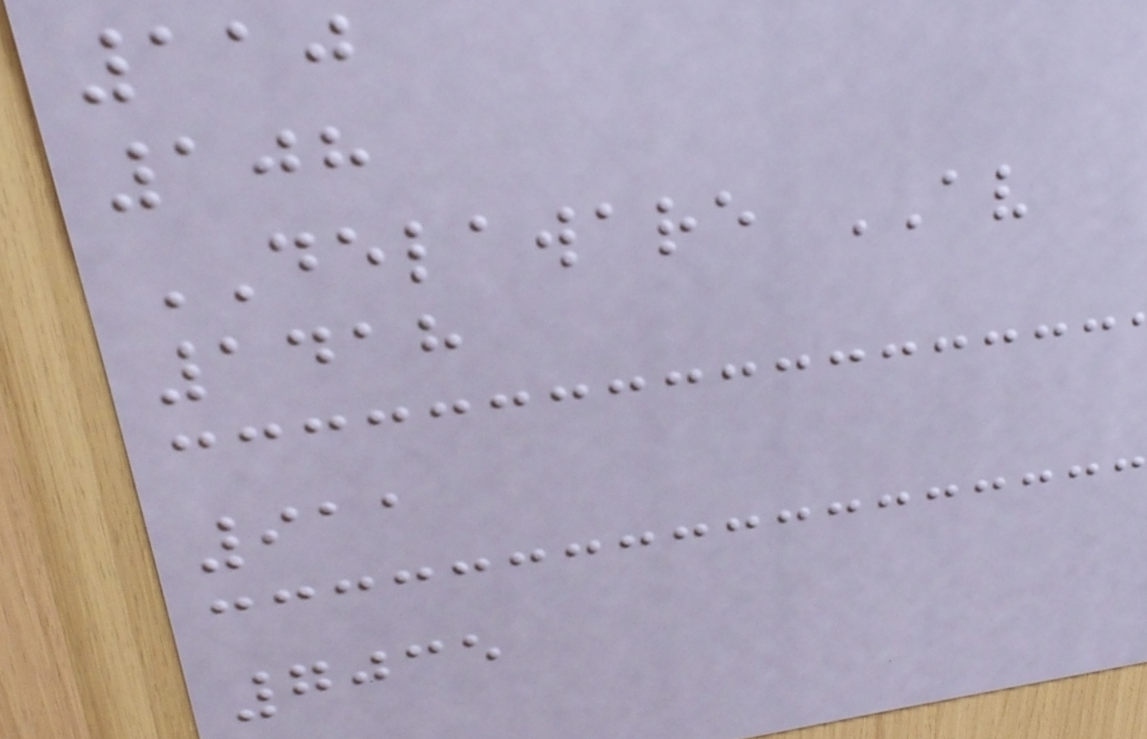110
108
DELAWARE AV
1418
911
7035
